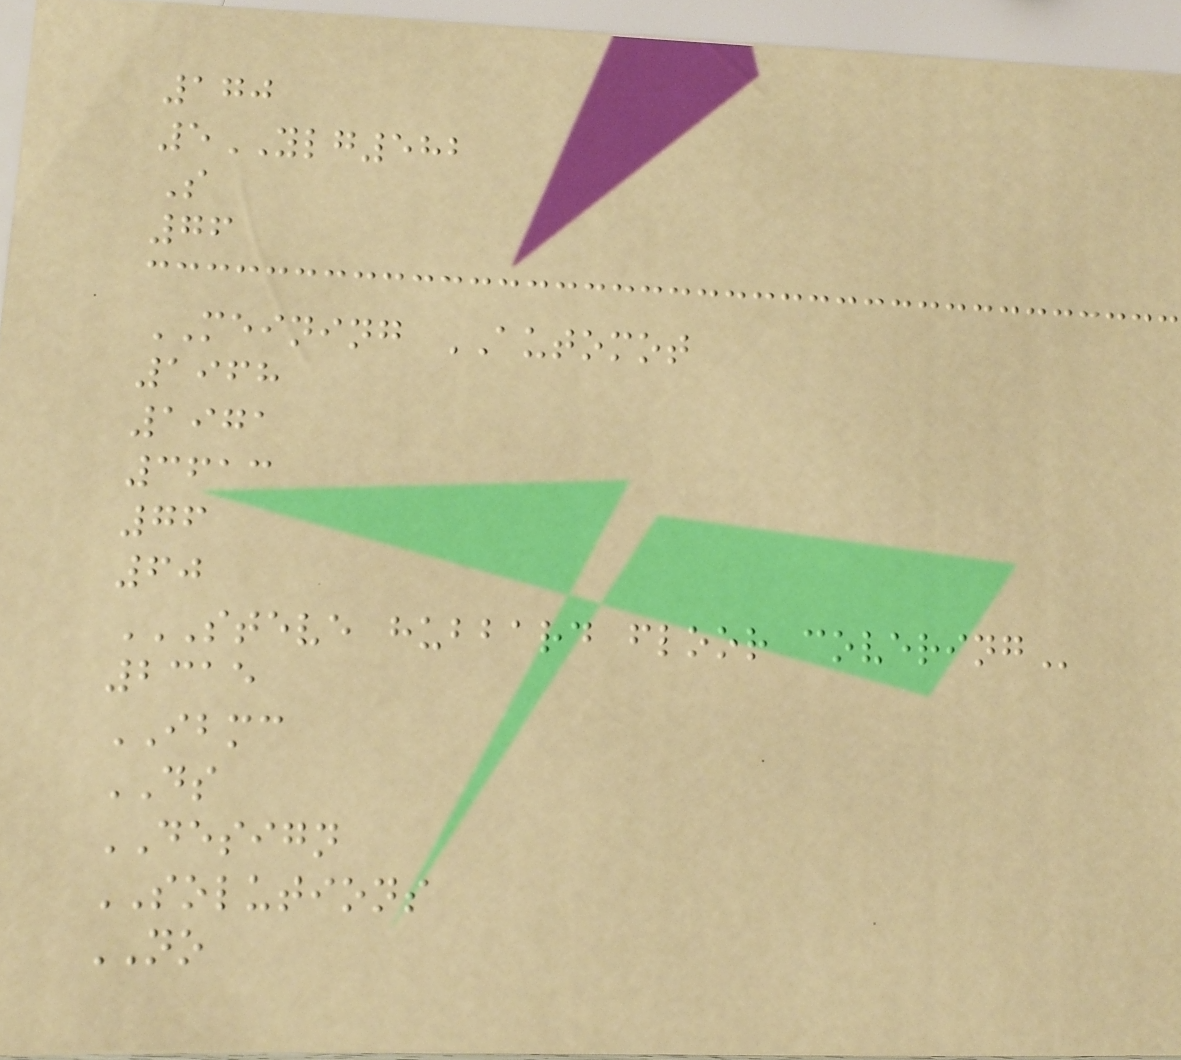170
5YLG582
S
76
MEINING AUTOMOT
1968
1971
3613
76
60
STEVE HUBBARD FLOOR COVERING
2315
IBMC
DS
DESIGN
SOLUTIONS
NO
